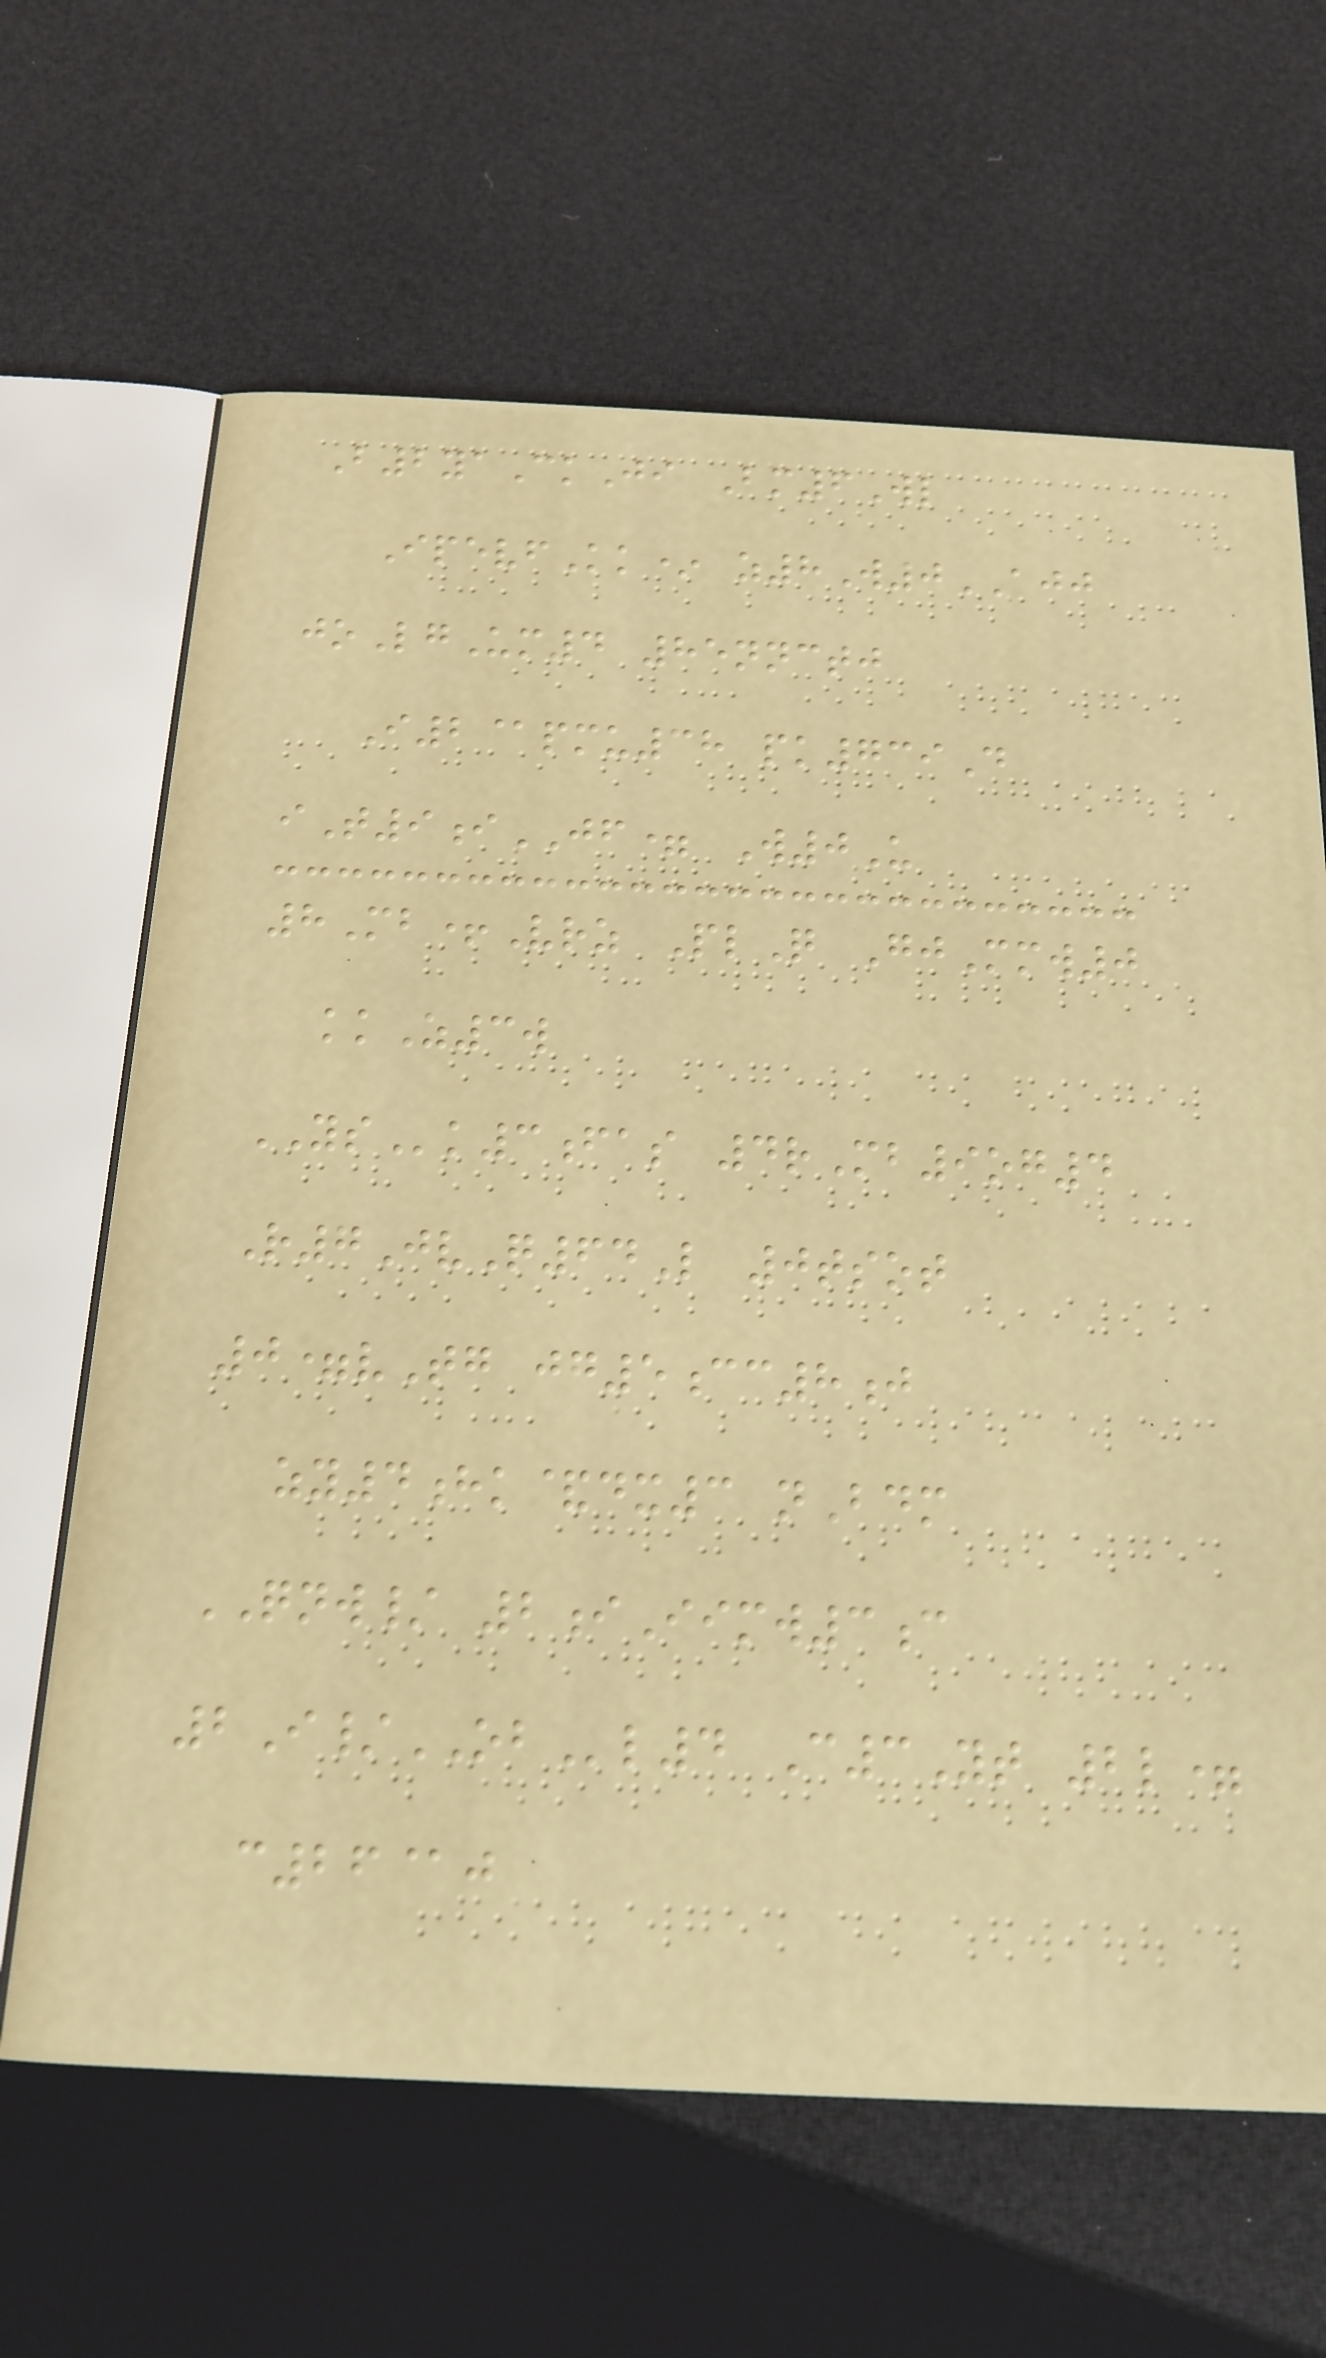B2yaCkJi Bm6Wl
IpevfKk* z8W0AJJ
joLgUm4 85nnctj
I2@pmu38 pk739D
iT9iJF= W0U
8Mb+Vrz PlQ GjMmw0
kkZ3w
YSk3fas 4rMb9og4
R7JvQ64L 0tsot
0=vTg jg5cc8j
zy4hk&dx3 nBdm
QNW/ 2iIimw3c
2I/OBl4 C3Yt 2l=
c26@j
